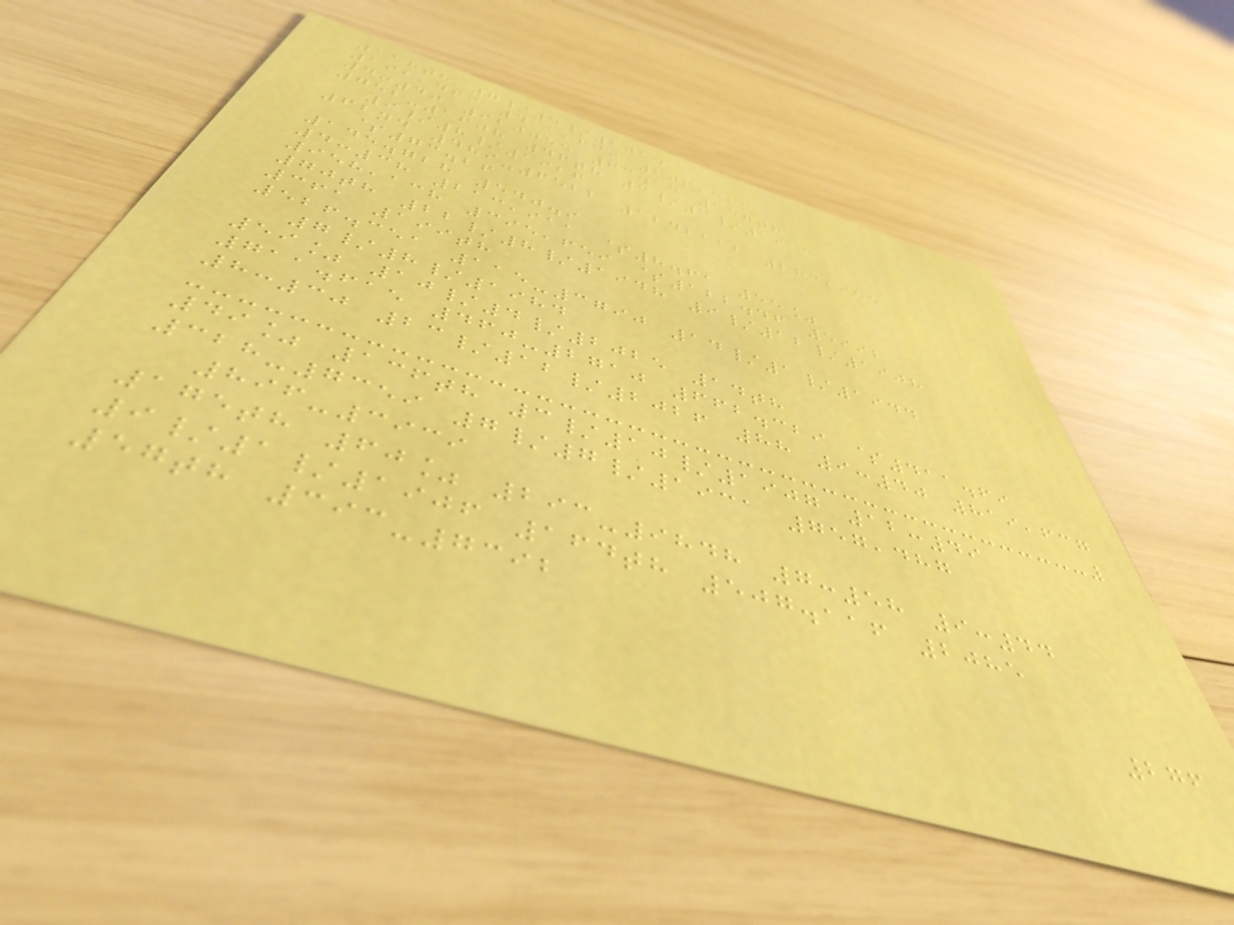118th 7/5/2014
192,469 411,639 206,323
4:40 920055 63.13 157th
752-1608 46th 3/3/1913
9/8/1926
62nd 489-6522 1242112 283,955
$73.26
145.728 540.9
4:38 213,911 $8.61 55%
958,138 395,659 $122.46 5992
70th 22/8/1948 9/12/1908
361 199th
526.351 115-3790 14/1/1944
7/8/1984
59% 10/4/2025 14th
711.615 460-2710 662.329 $411.69
8:30 23/12/2026 88 9:40 819,637
49% 136th 3/10/1907 12:49
328-7359 7/7/1931 757,487
896-3939
175th 60% 293-9848 7:58 9:44
9/1/1906 164th 507.116 2085
57th 393-7392
276
